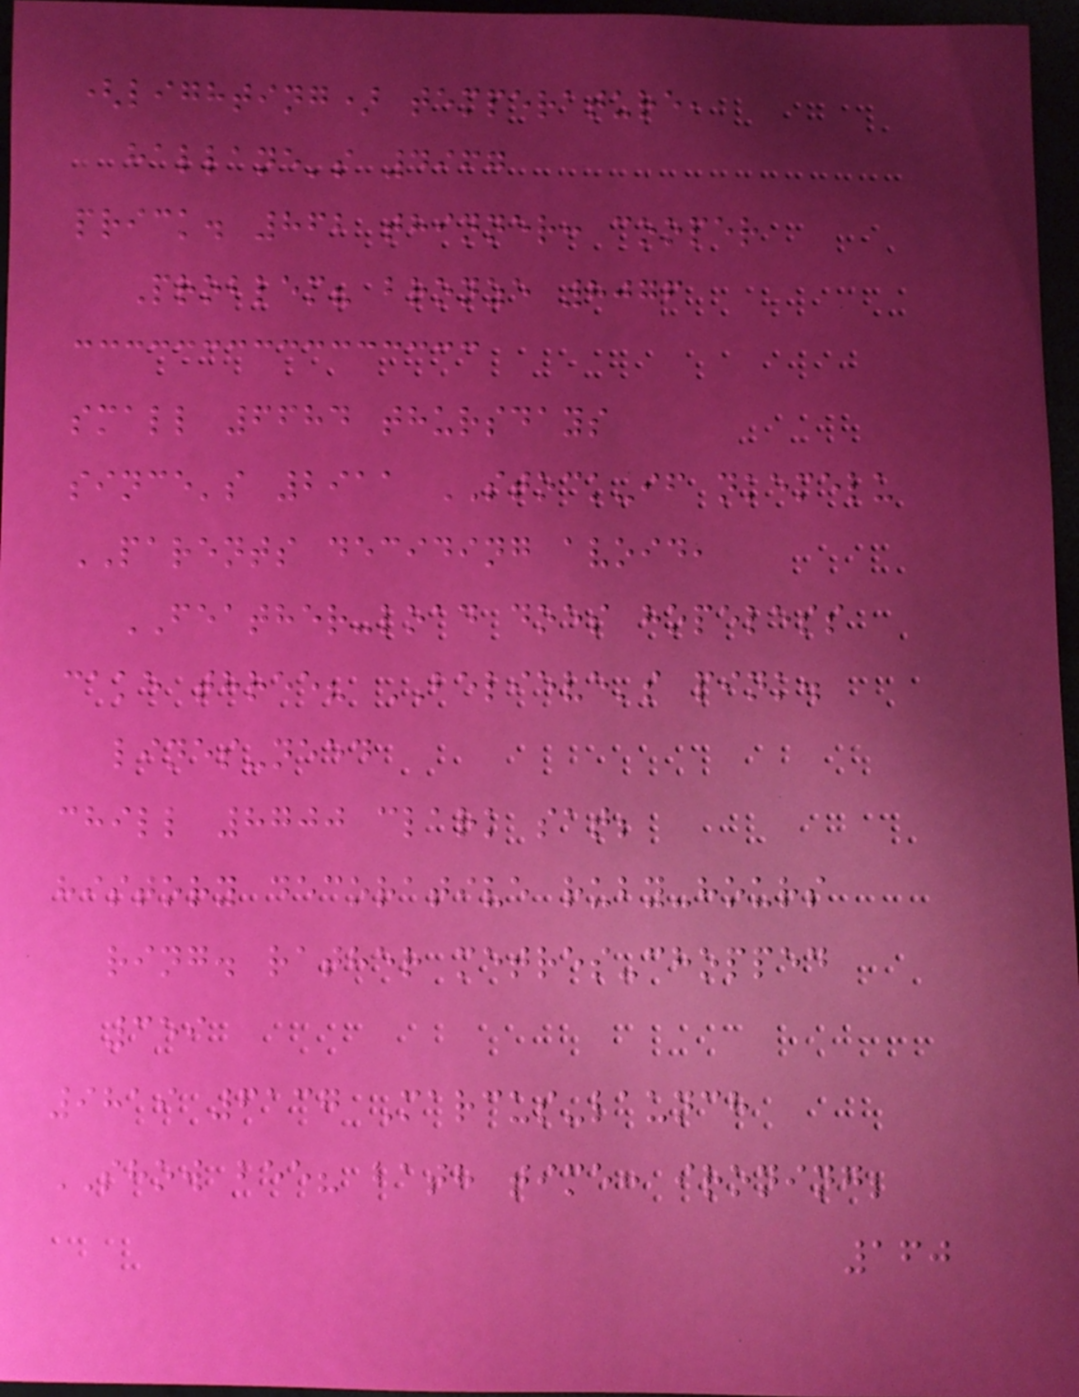(lighting) temperature,
hallane's 4967
prick. 862 thinner: cooper
Problem? bronze 8076
small 6684 thursdays
since's 2911 STOCK-if nkemelu
PARENTS deciding avoid,
FEATHER-load does hopeless
cake three? BELIEVE's pink.
lines-need
chill 8700 clark sat;
history decorative ruby-hours
ring. rather metres-chopped
359
9819 6137 Marcus-launch
SHOW bee? bath time: ironing;
160
